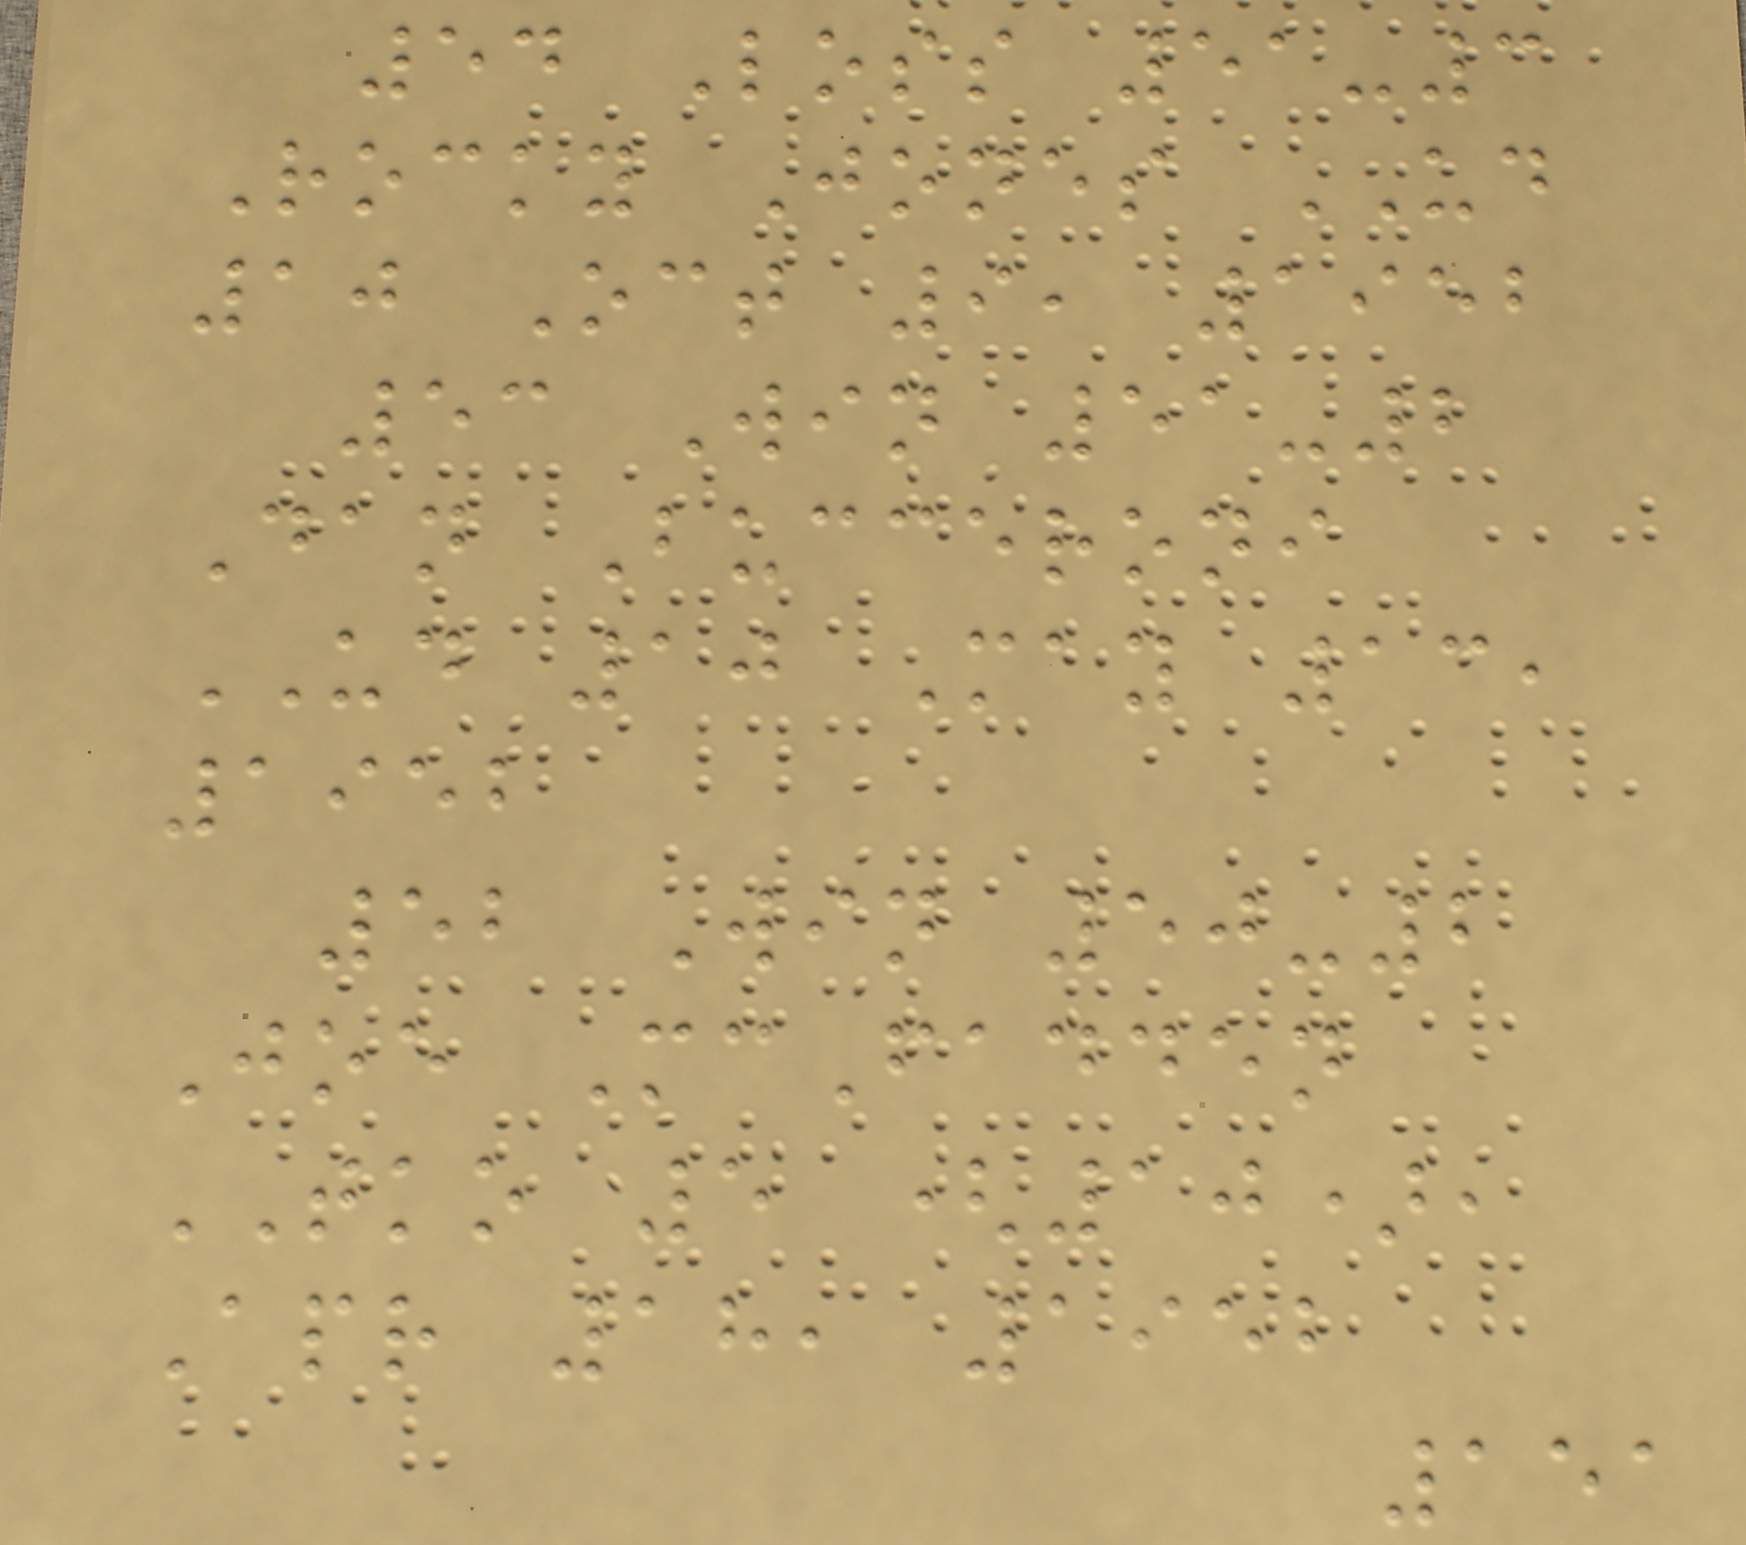54 Loss 51-3
Rocky Jones UD
10 Oct 9, 1952
53 Win 51-2
Dan Bucceroni
UD 10 May 13,
1952
52 Win 50-2
Joe McFadden
TKO 5 (10),
Apr 18, 1952
151
